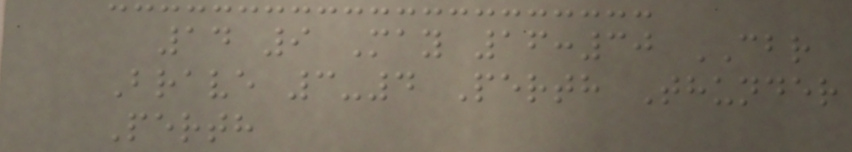14 9 May 16:30 CBR
Brave 3-4 Perth Thunder
Perth
